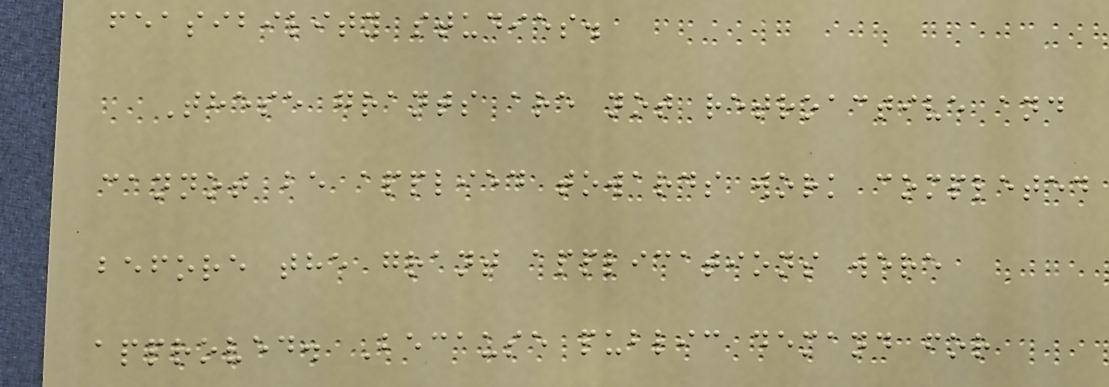feasibility studies.
These grants are not retroactive and
cannot be applied towards work completed
before the grant applications were
approved. Because public demand for
